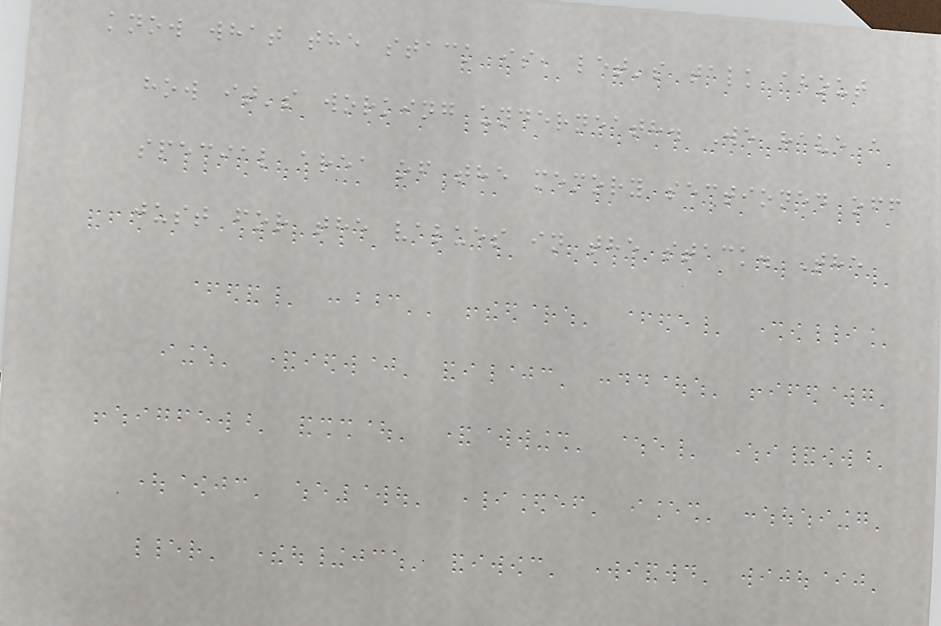know what the stack is, let's talk about
how it's working underneath. We have a
special area of the memory sectioned off
just for the values in the stack. The
